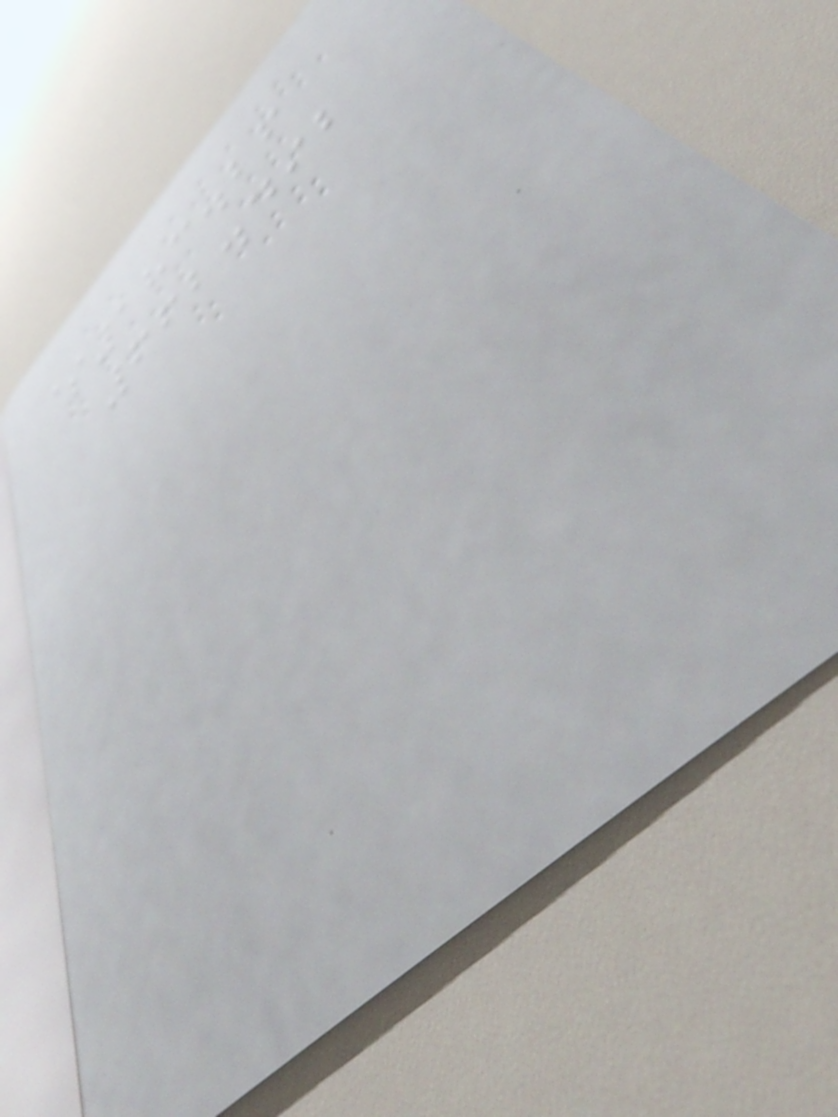$183.26
662.492
